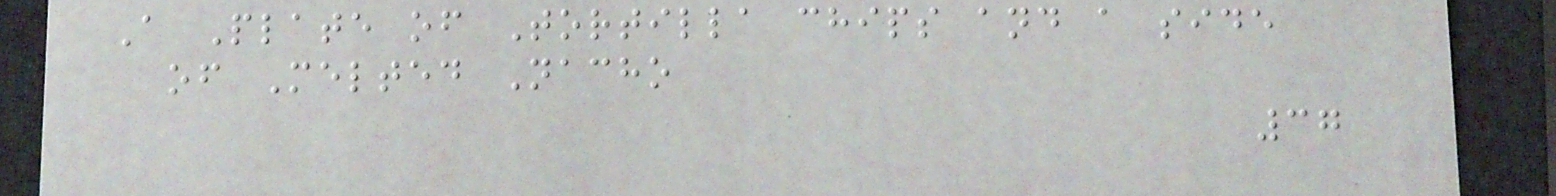A Plate of Tortilla chips and a side
of Melted Nacho
37
